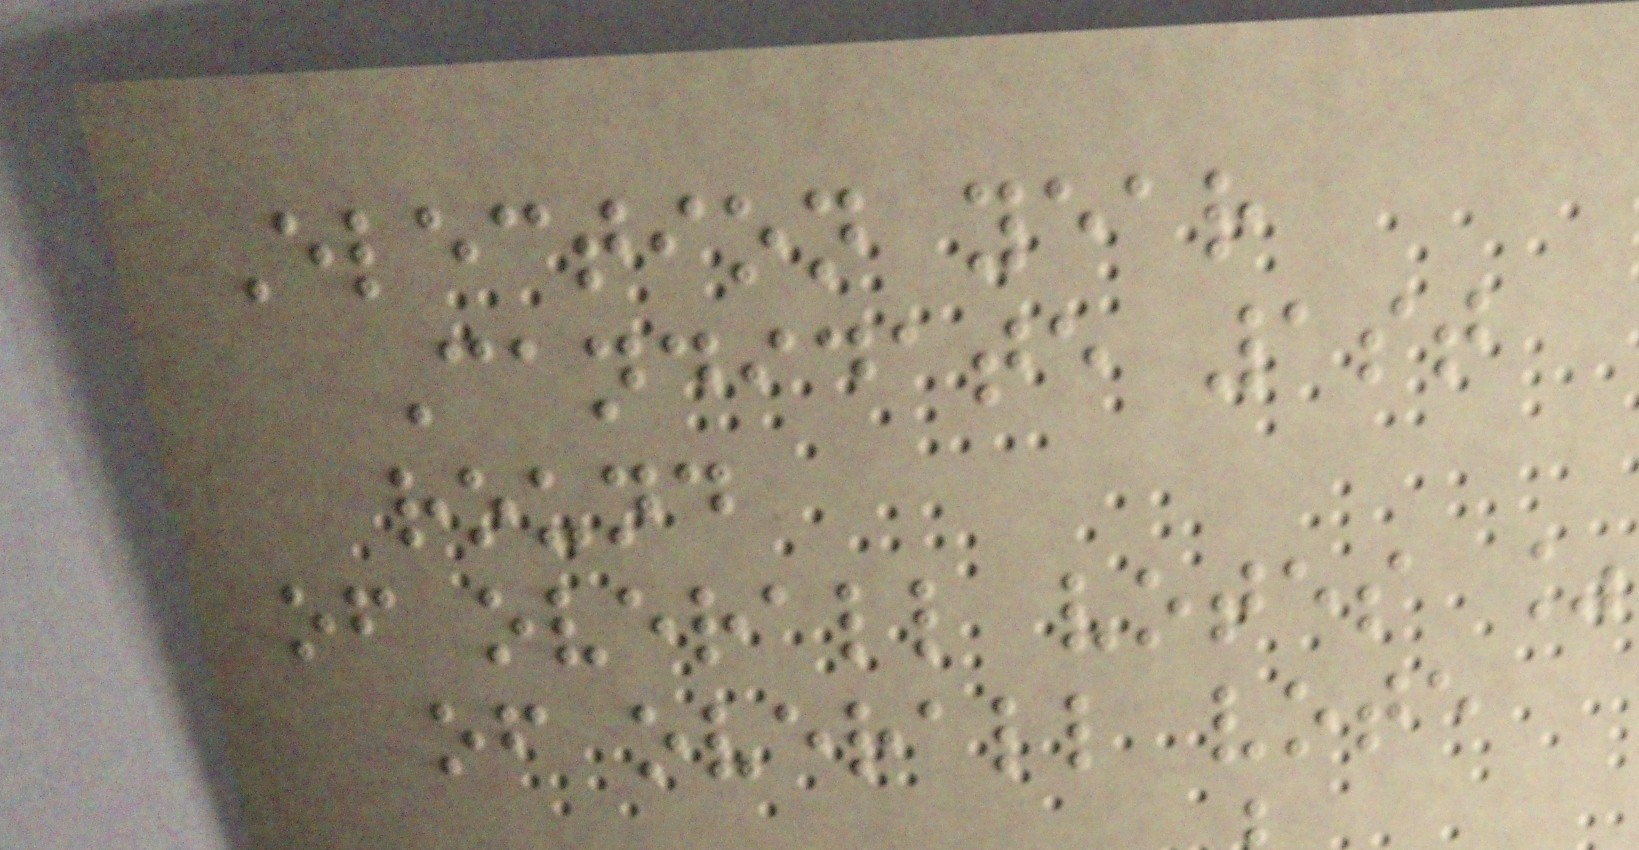Election year
Candidate 1st
round
of overall votes %
of overall vote
